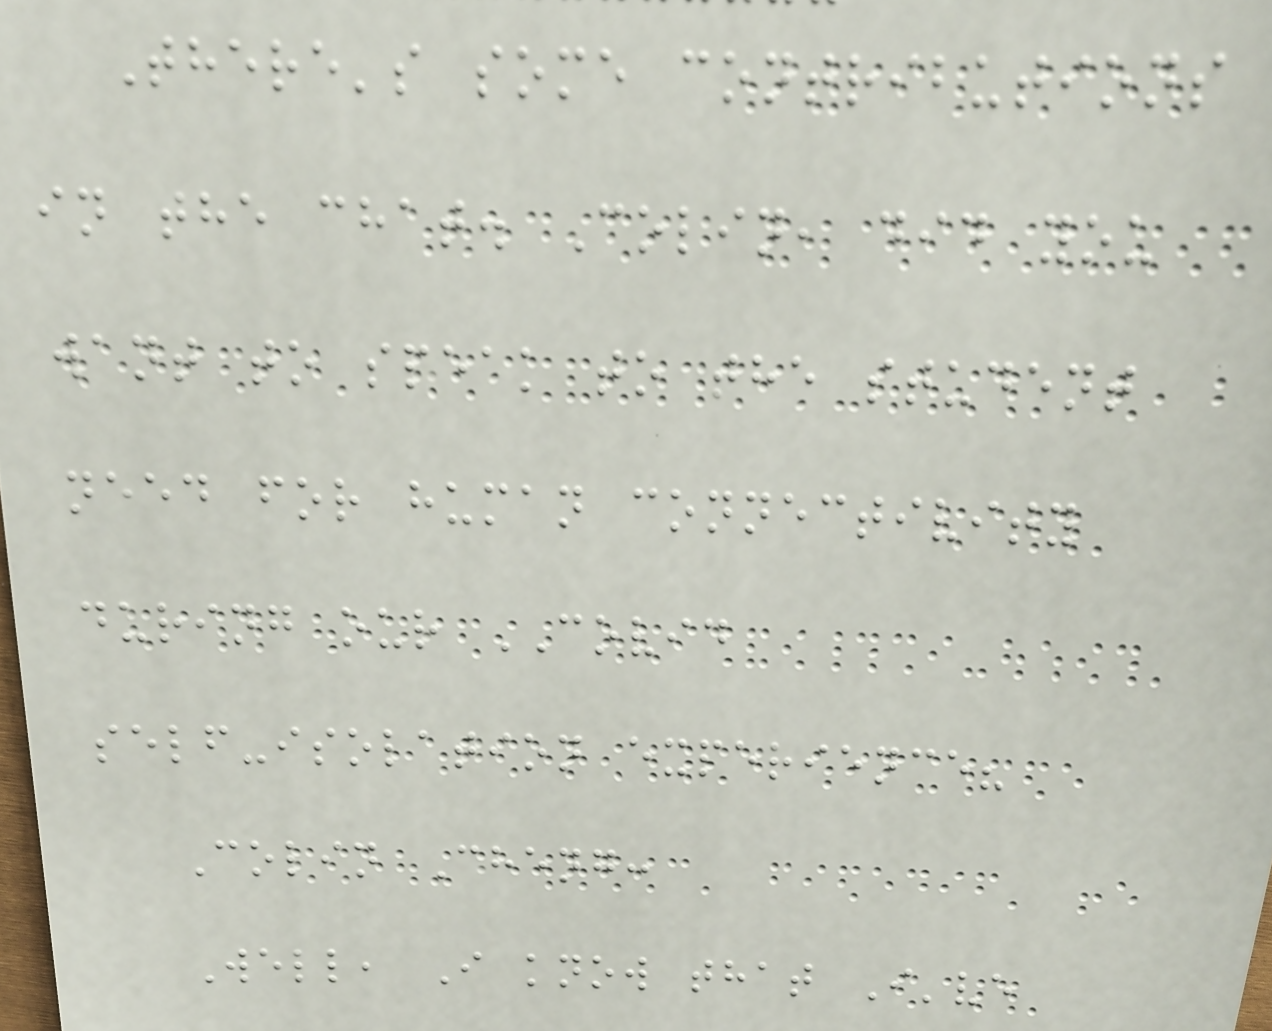There's some contributions
in the chat. Colin, did you
want to speak to the student
need for human connectivity
during our COVID
self-isolation experience?
Colin Cheng:
Well, I know that I've
